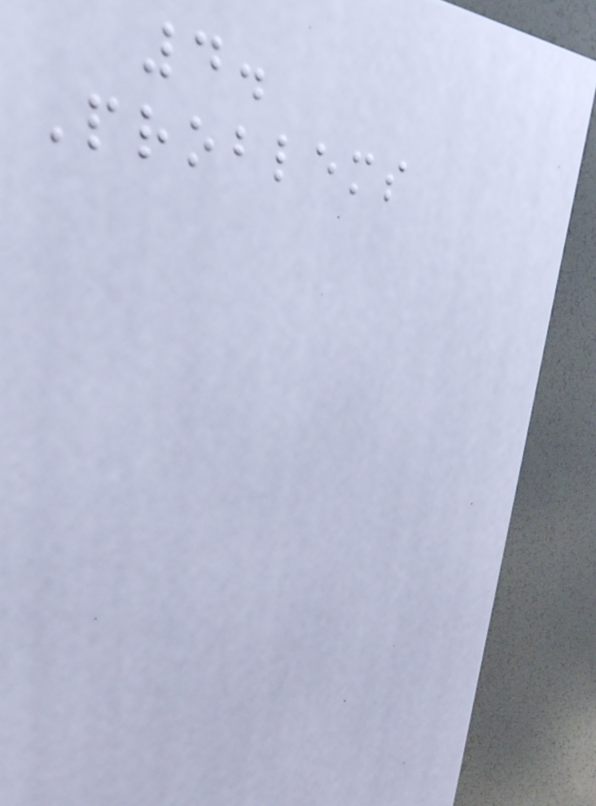4.
Problems
